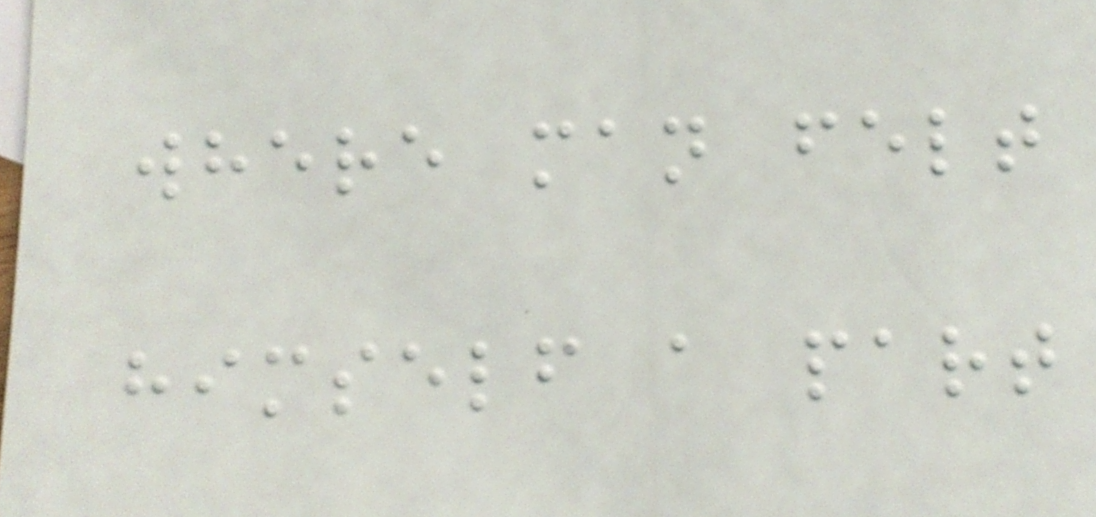where man felt
himself a part
